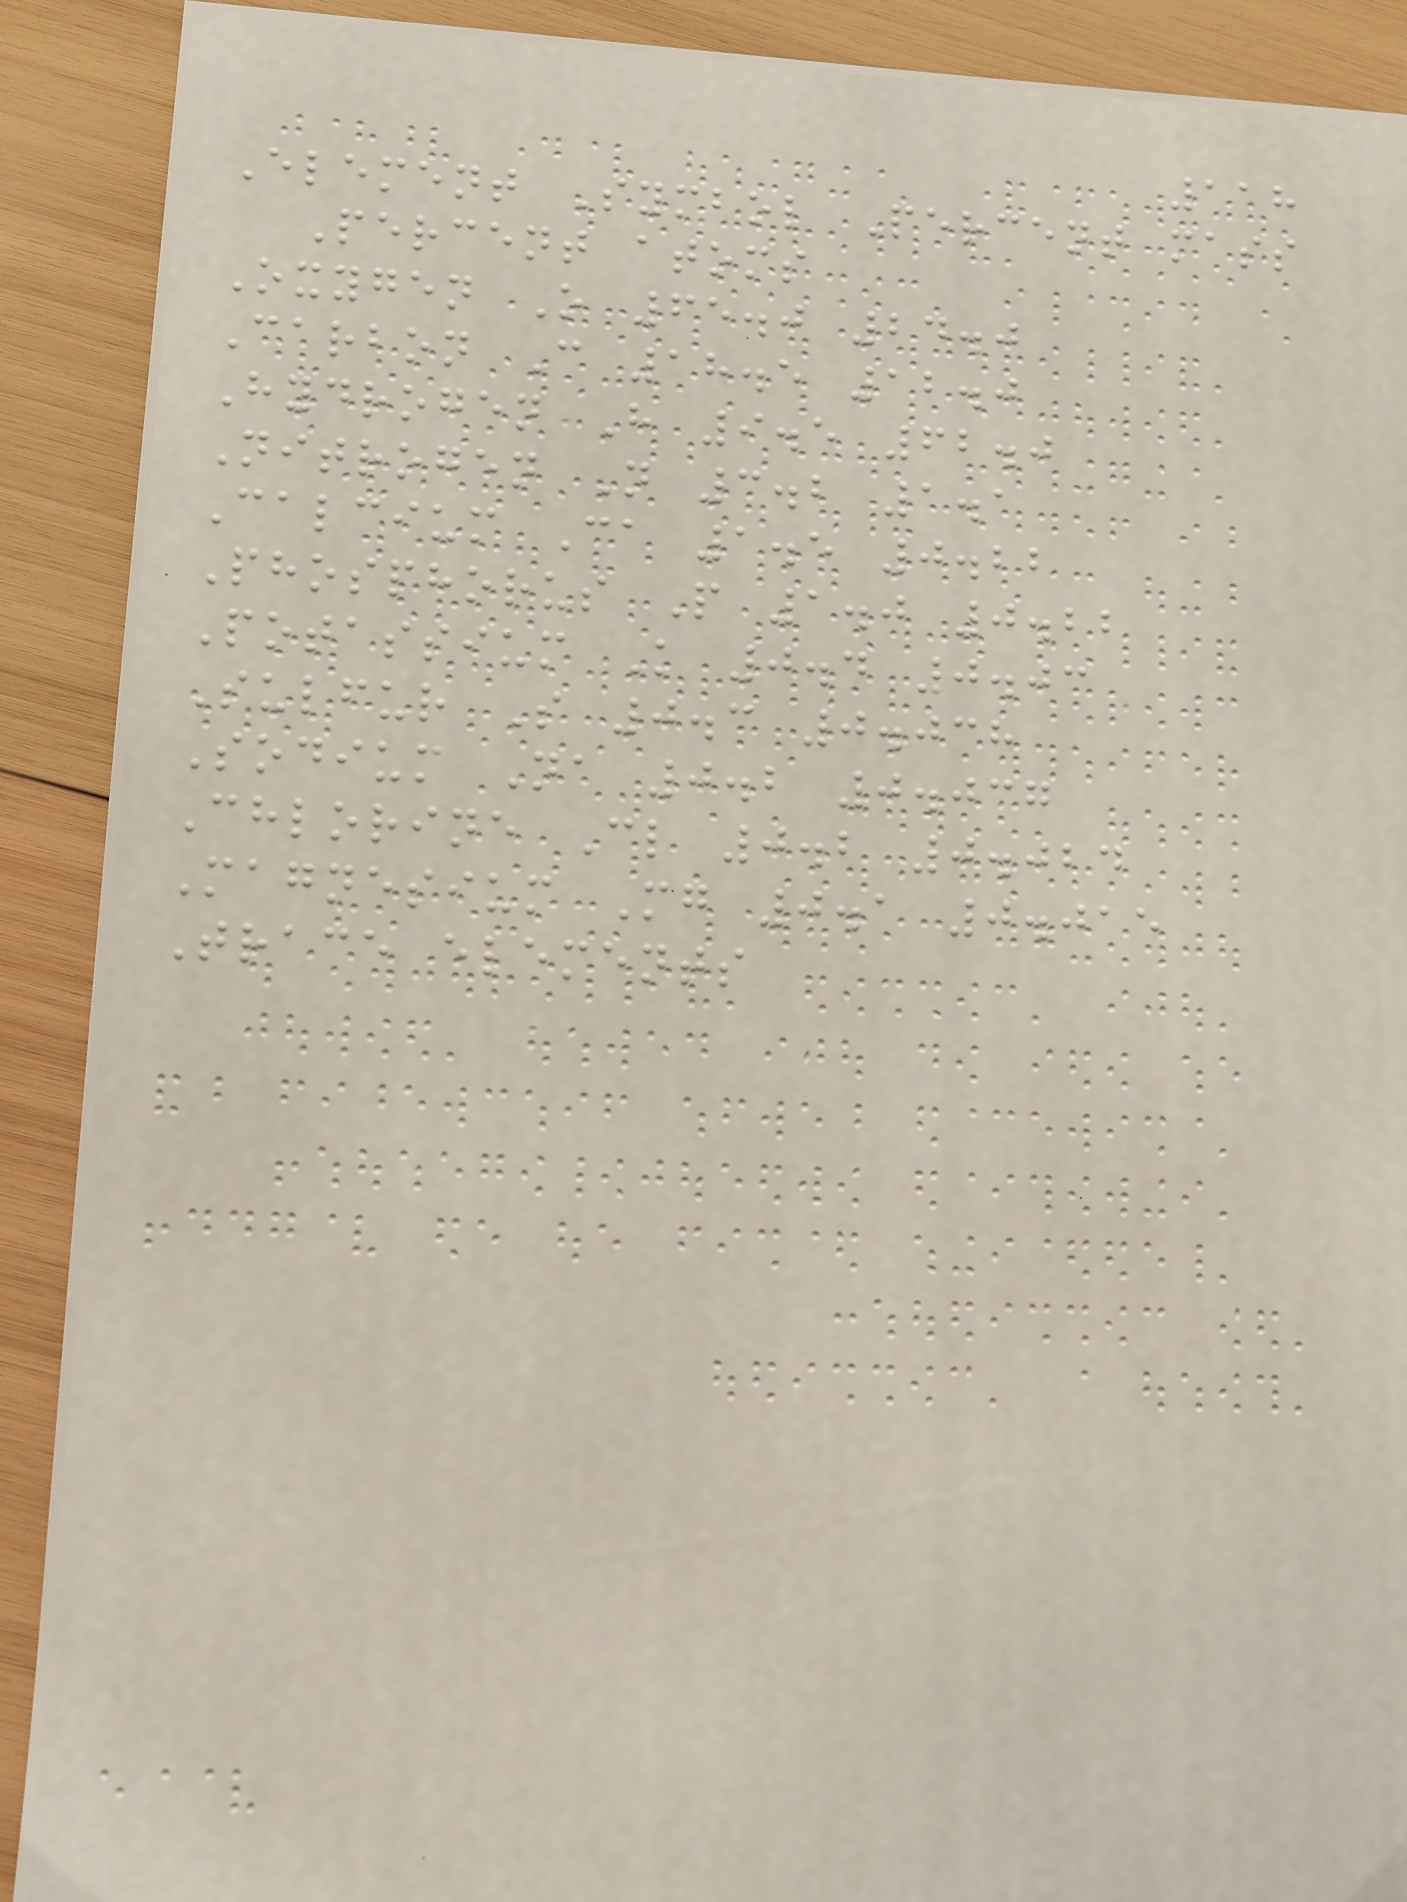118
Element Symbol Percent mass
Percent atoms
Oxygen O 65.0 24.0
Carbon C 18.5 12.0
Hydrogen H 9.5 62.0
Nitrogen N 3.2 1.1
Calcium Ca 1.5 0.22
Phosphorus P 1.0 0.22
Potassium K 0.4 0.03
Sulfur S 0.3 0.038
Sodium Na 0.2 0.037
Chlorine Cl 0.2 0.024
Magnesium Mg 0.1 0.015
Trace elements
